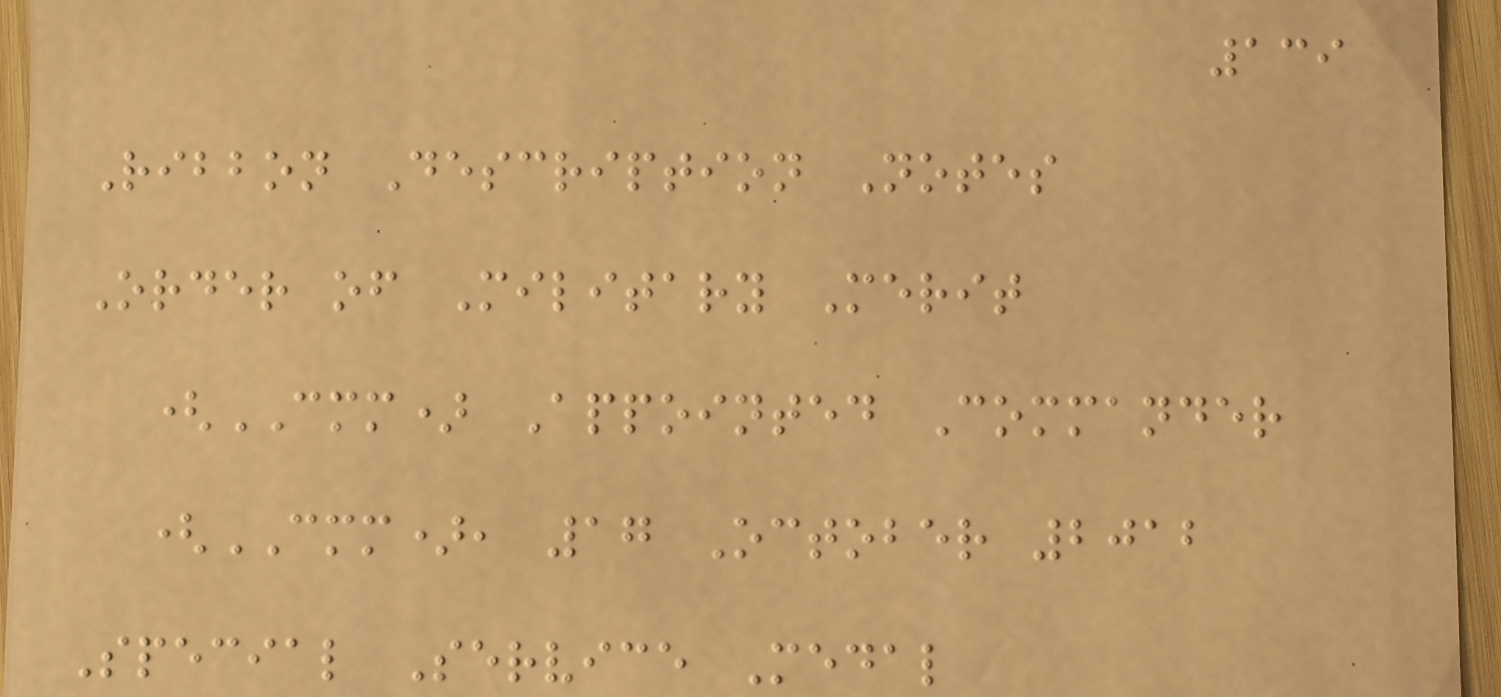139
Ribbon Description Notes
Order of Military Merit
(CMM) Appointed Commander
(CMM), 17 October 2012
Special Service Medal
